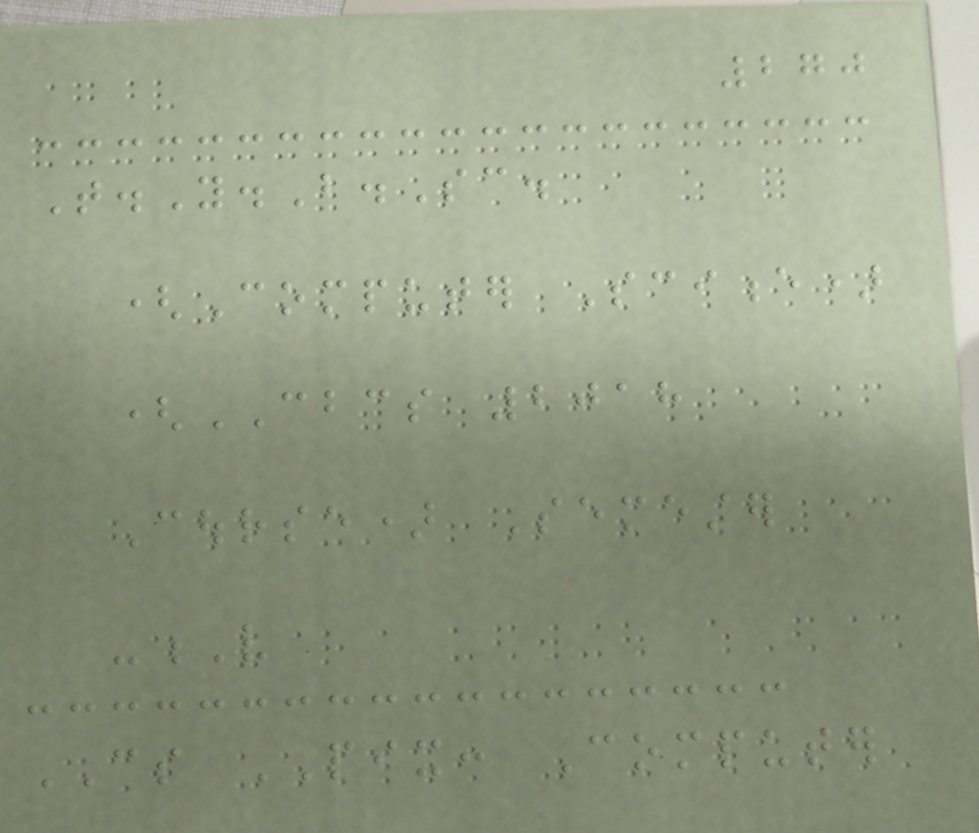270
T.Y.B.Sc.
(Computer Science)
(CBCS 2018
Course) Semester
-V
CS PIX: Computer
